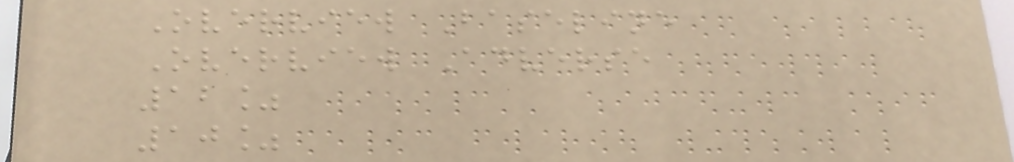Overview Baseline
Overview Adverse
12%
10%
